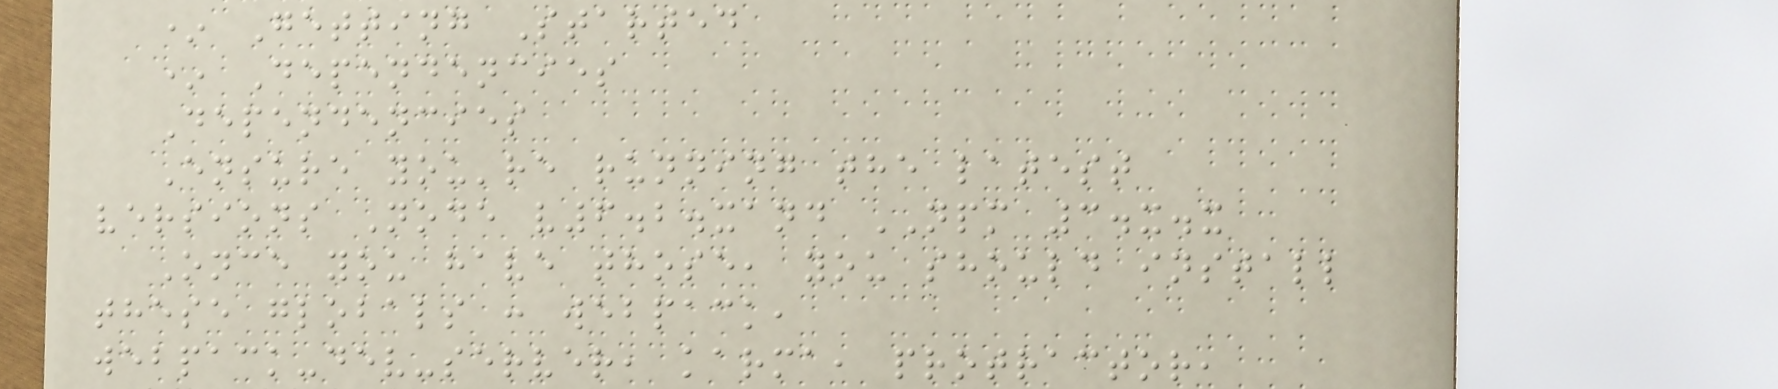* Getting Started
* Dependencies
Dependencies
Ensure you're running the latest
versions Node v6.2.xand NPM 3.x.x
Once you have those, you should install
these globals : webpack,
webpack-dev-server, karma, protractor,
